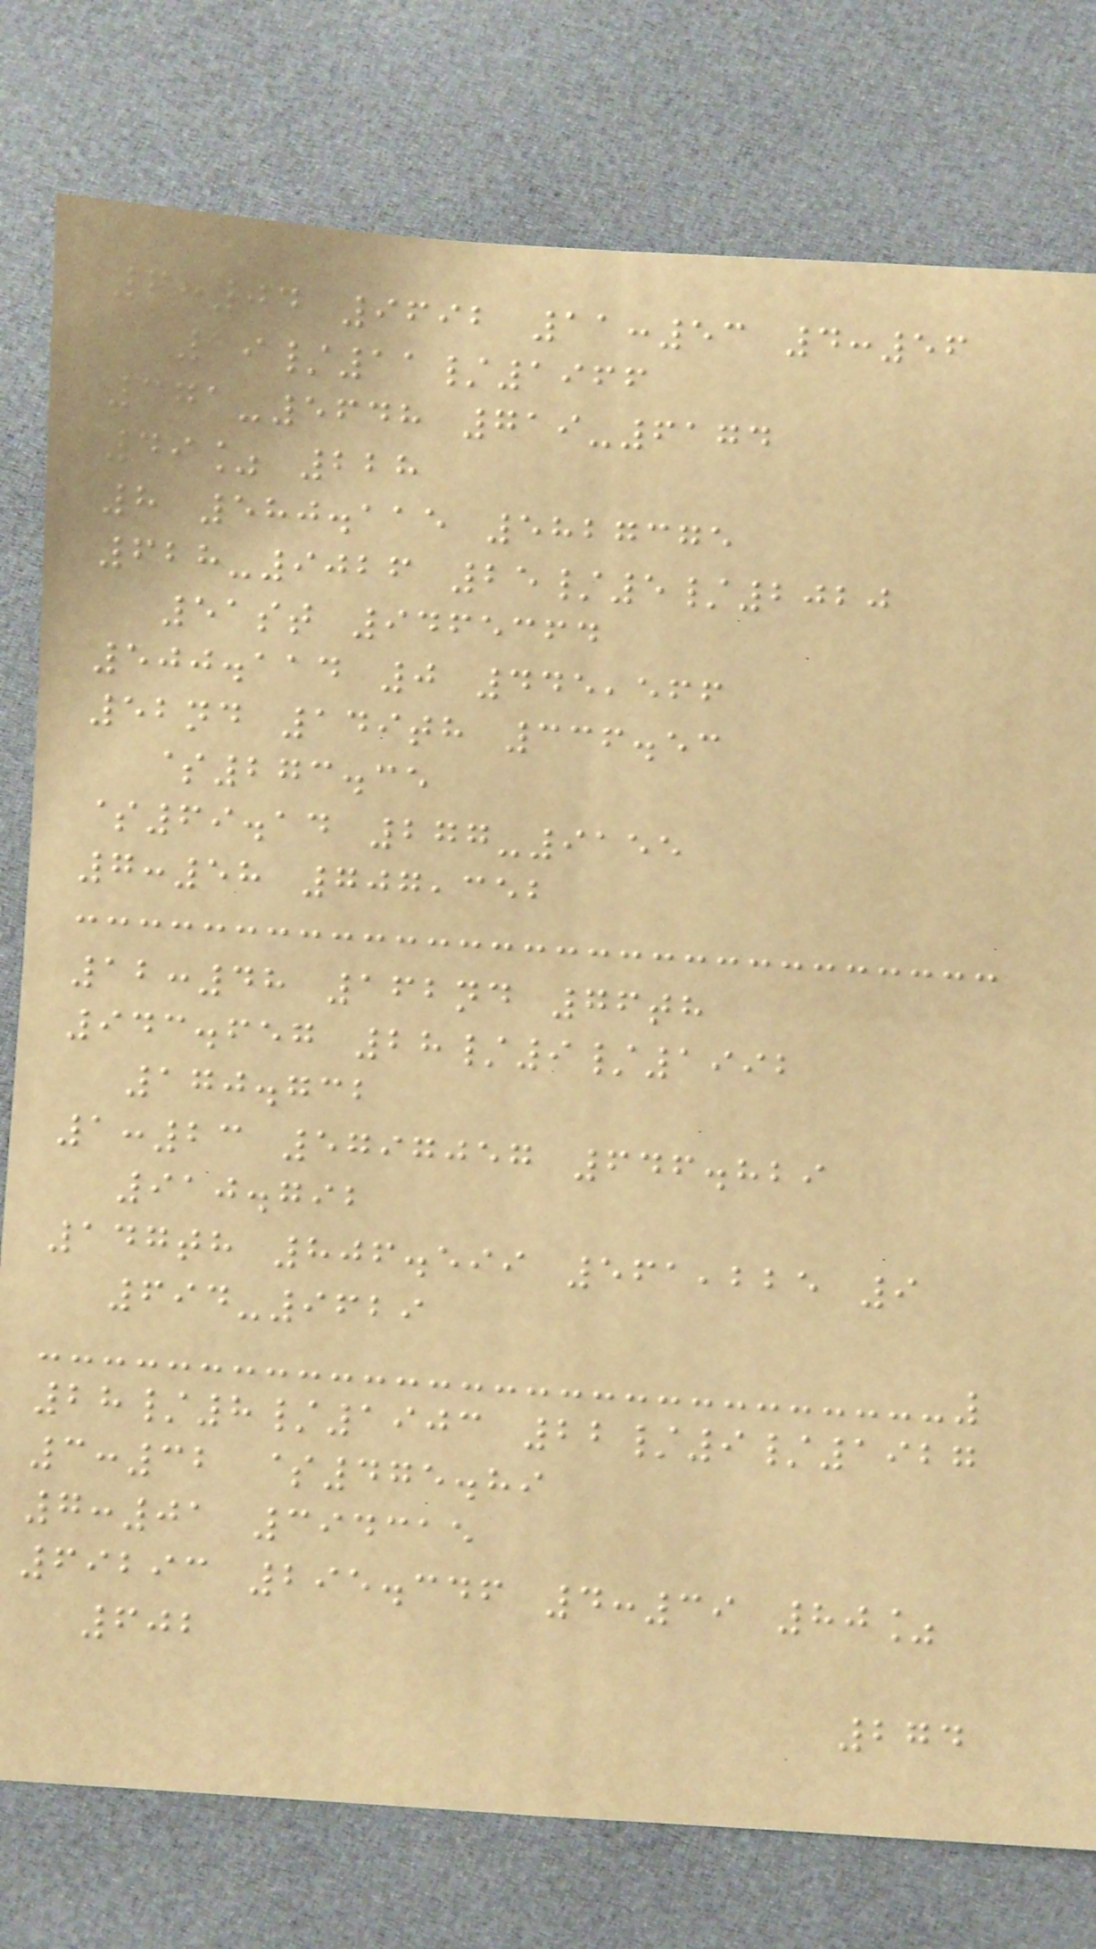6:04 9692 11:53 4:56
19/11/1966
371-5648 719-6174
49% 228
8 580.115 5827375
628-9026 25/5/2020
51st 9465364
500.114 0 445,566
52nd 149th 336.53
$273.35
$69.14 277-9155
7:58 707,352
12:48 162nd 76th
943.657 28/9/1992
170.732
1:23 5797057 646.829
910.792
147th 806.599 561,225 9
694-9629
28/8/1903 22/9/1927
3:32 $475.89
7:01 394315
69293 295.346 4:39 80%
602
274
